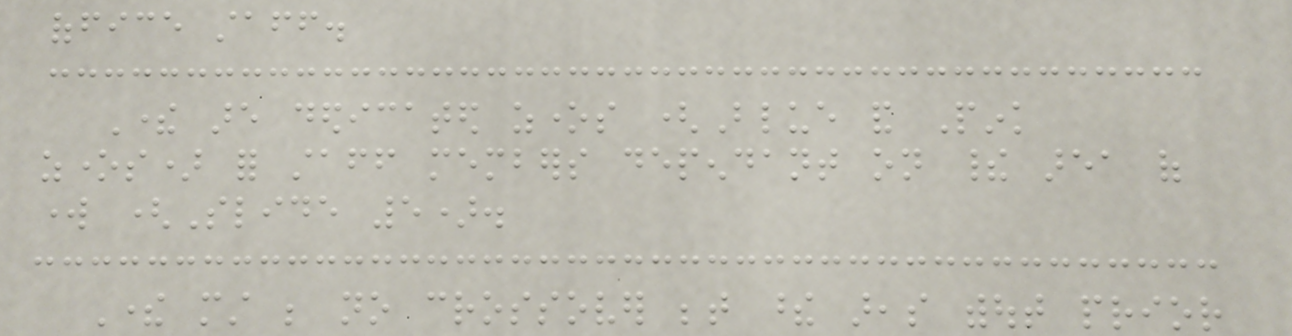office staff.
There are dedicated zones (Blue and Pink
zones) for staff members dependant on their area of
work (Slide 5).
There must be no crossover between these areas without prior
